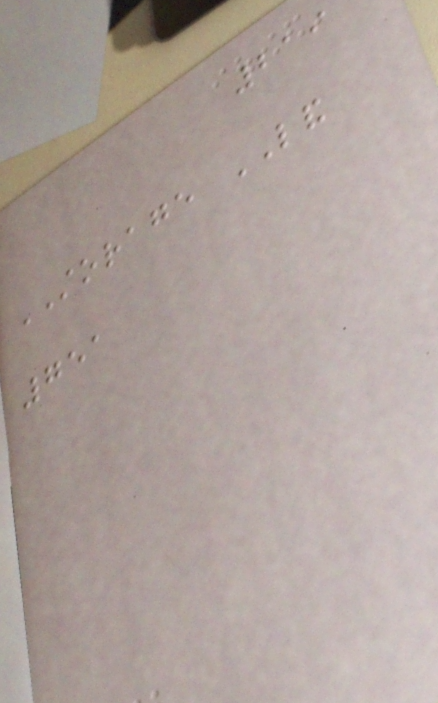219
STORAGE LAND
751
